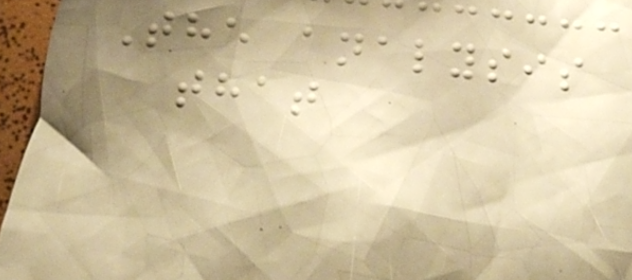The analysis
that
